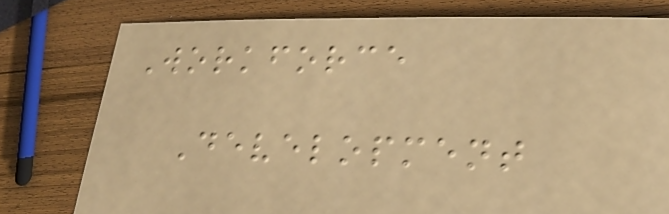Workforce
Development
